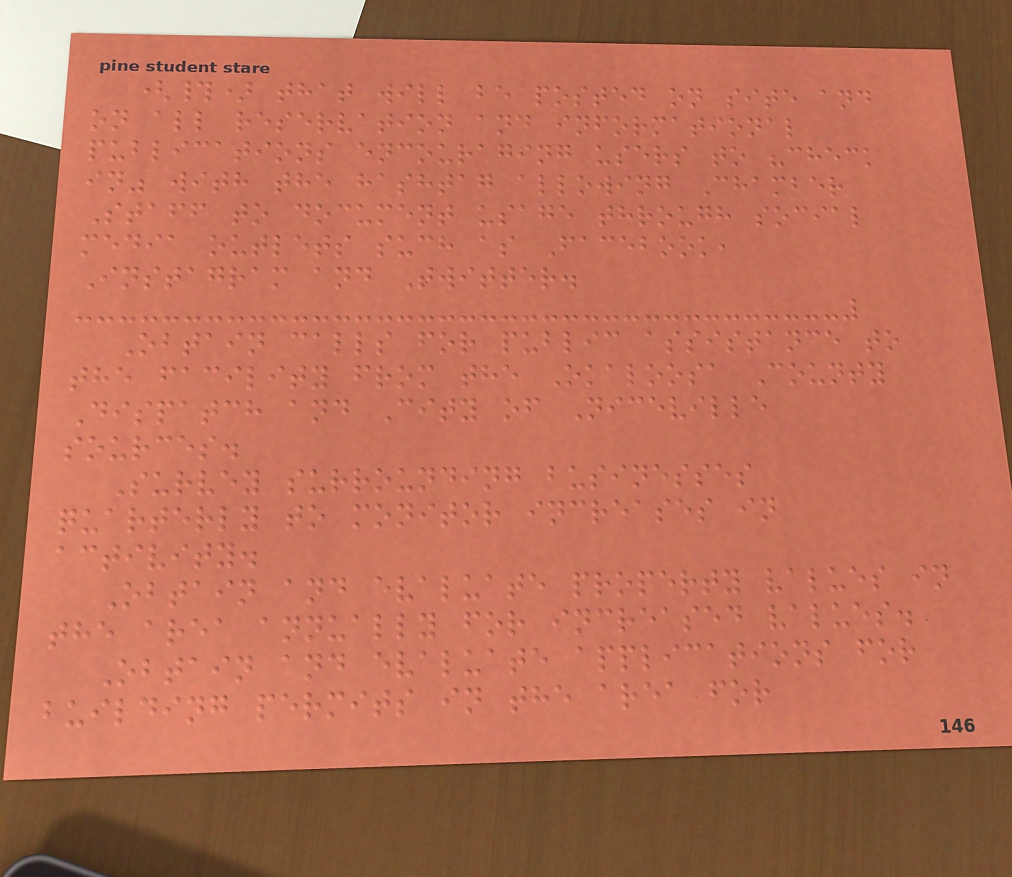(#) that will be posted on site and
on all reservation and informational
publications encouraging users to "check
in" with the hashtag allowing Chamber
Staff to document usage through social
media outlets such as Facebook,
Instagram and Twitter.
Obtain calls for public assistance to
the facility from the Okaloosa County
Dispatch and City of Niceville
sources.
Survey surrounding businesses
quarterly to monitor increases in
activity.
Obtain and evaluate property values in
the area annually for increased values.
Obtain and evaluate applications for
building permits in the area for
